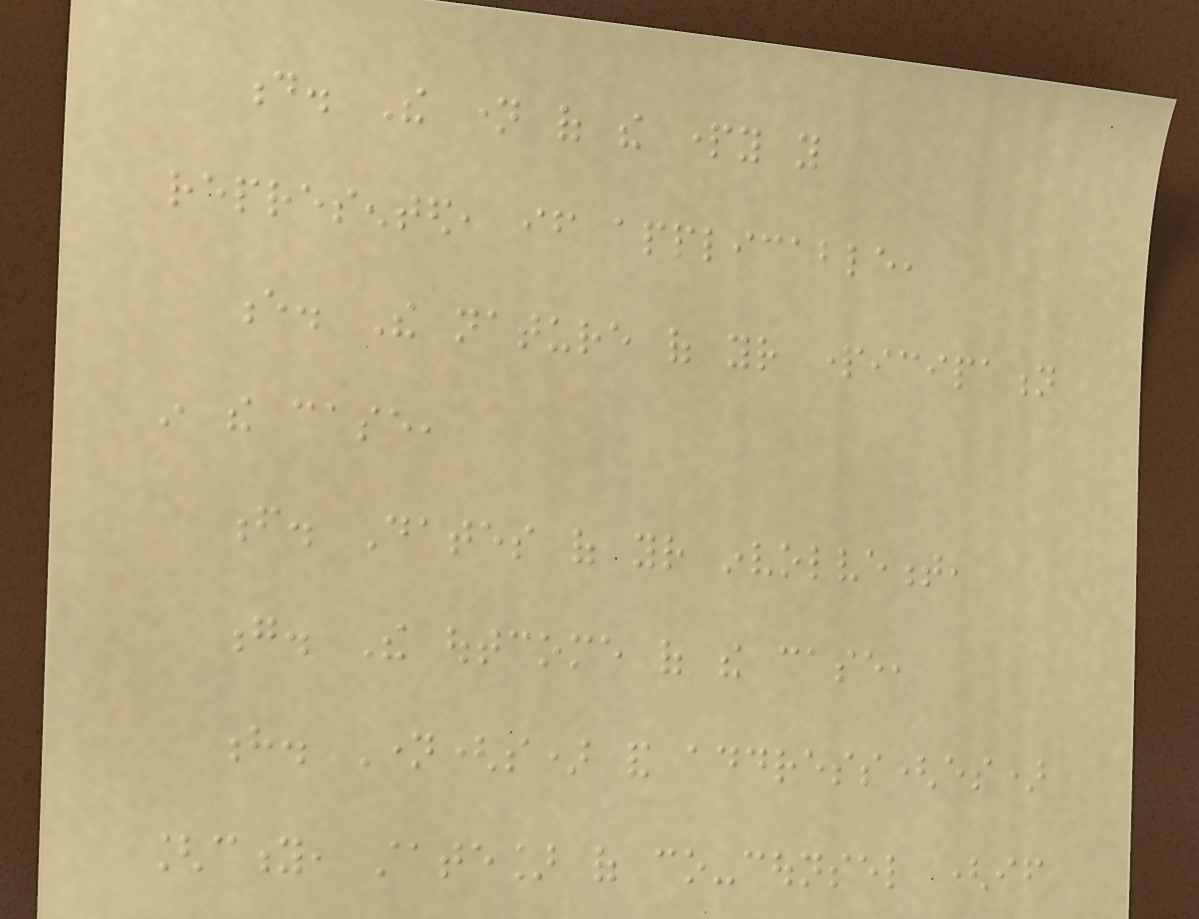d. The name of the party you
represented, if applicable,
e. The nature of your participation
in the case,
f. Dates of your involvement,
g. The outcome of the case,
h. Name(s) and address(es)
[city, state] of co-counsel (if
